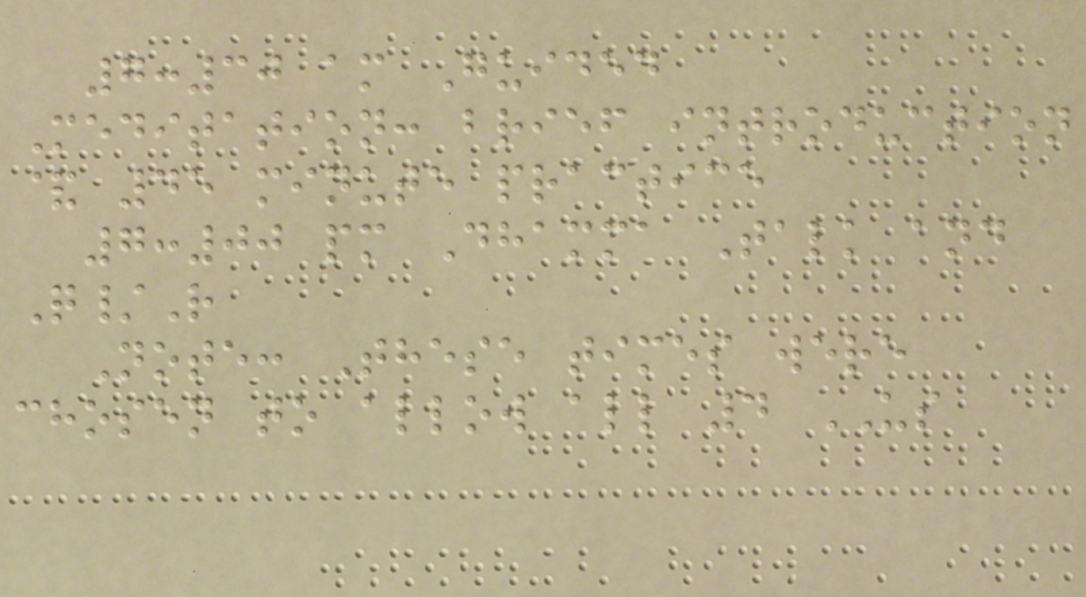7:30 am Guided
Meditation: brief introduction
& 45 minute practice
7:00 pm Dhamma Talk and
Q/R
Note: These times were
chosen to allow all 4 US
